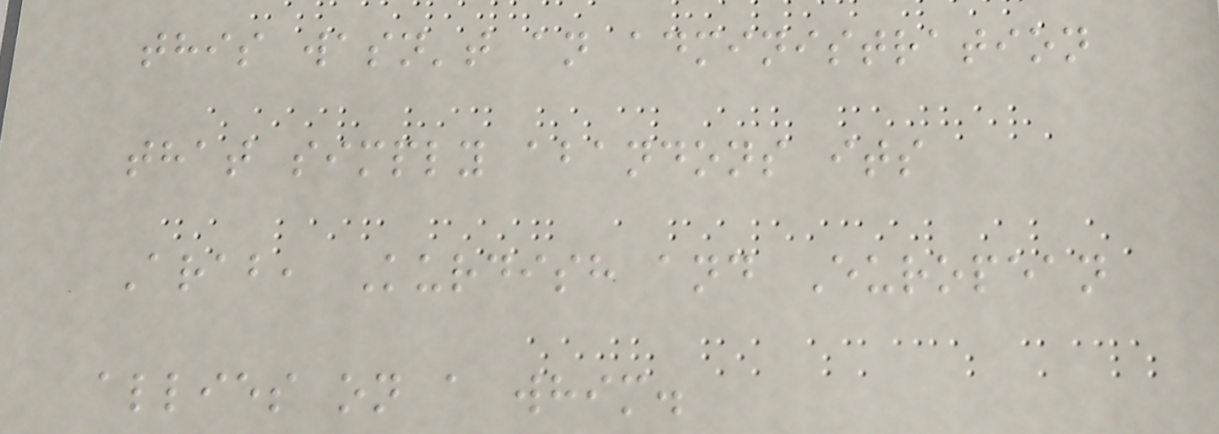this wasn't an administration
that simply abandons its
Arab, Kurdish and European
allies on a whim.
